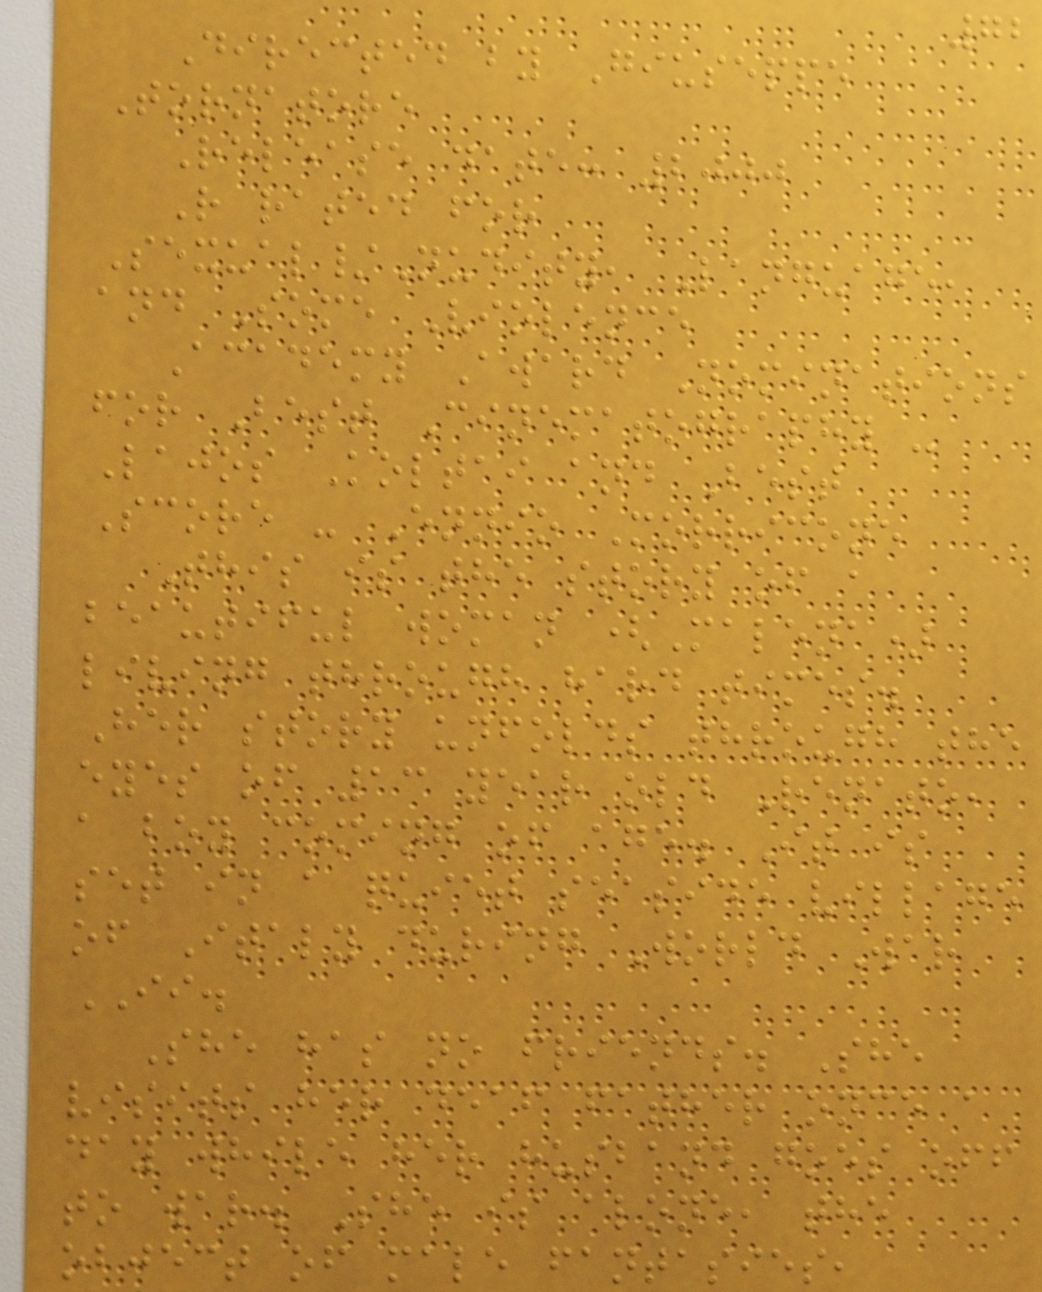72
Directed by Giuseppe
Tornatore
Release date: 2000
R rated for
Sexual/Nudity, Language,
and Some Violence
Academy Award Nominations
for Best Cinematography -
Lajos Koltai and Best
Score - Ennio Morricone
This is the story of a
beautiful woman (Malena)
living through hard times.
Her story unfolds through the
eyes of 13 year old Renato,
a boy coming of age. It is
set in a quiet seaside village
of Italy during World War
II.
She has no friends. She
visits her deaf father once a
day while her husband goes off
to war. She is alone, the
object of male fantasies,
